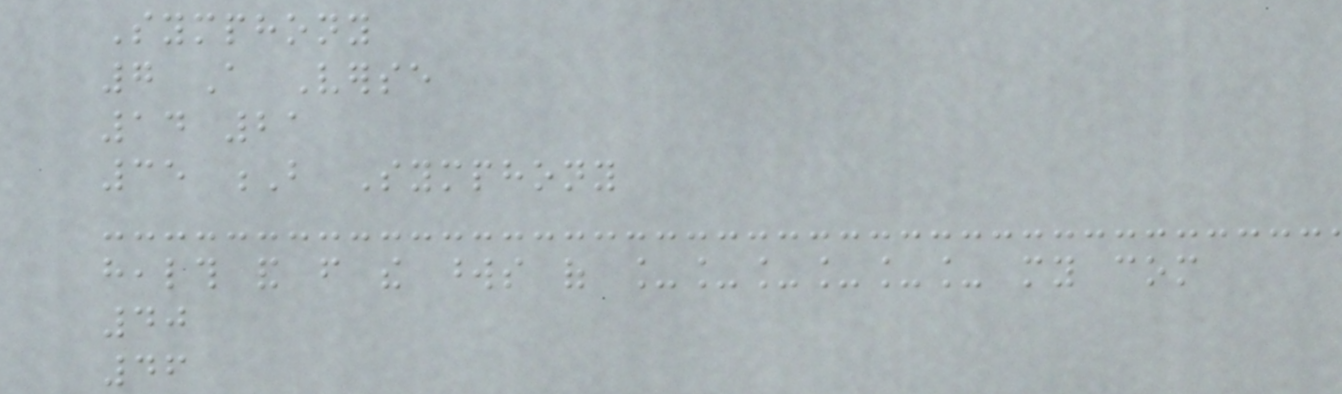Symphony
7 A Verse
14 21
35 B Symphony
health and from the words of ______ my com
40
46
